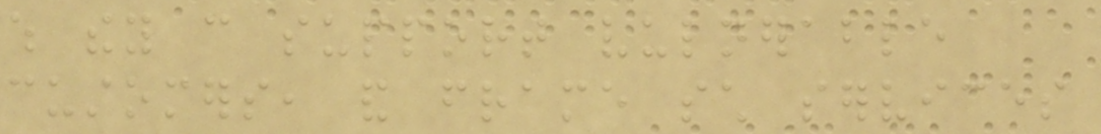which they can support vulnerable
customers, and frame such services
